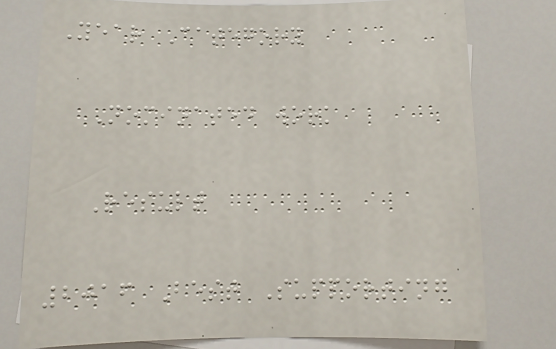Year Category
Nominated work
Result
2016 Best Supporting
